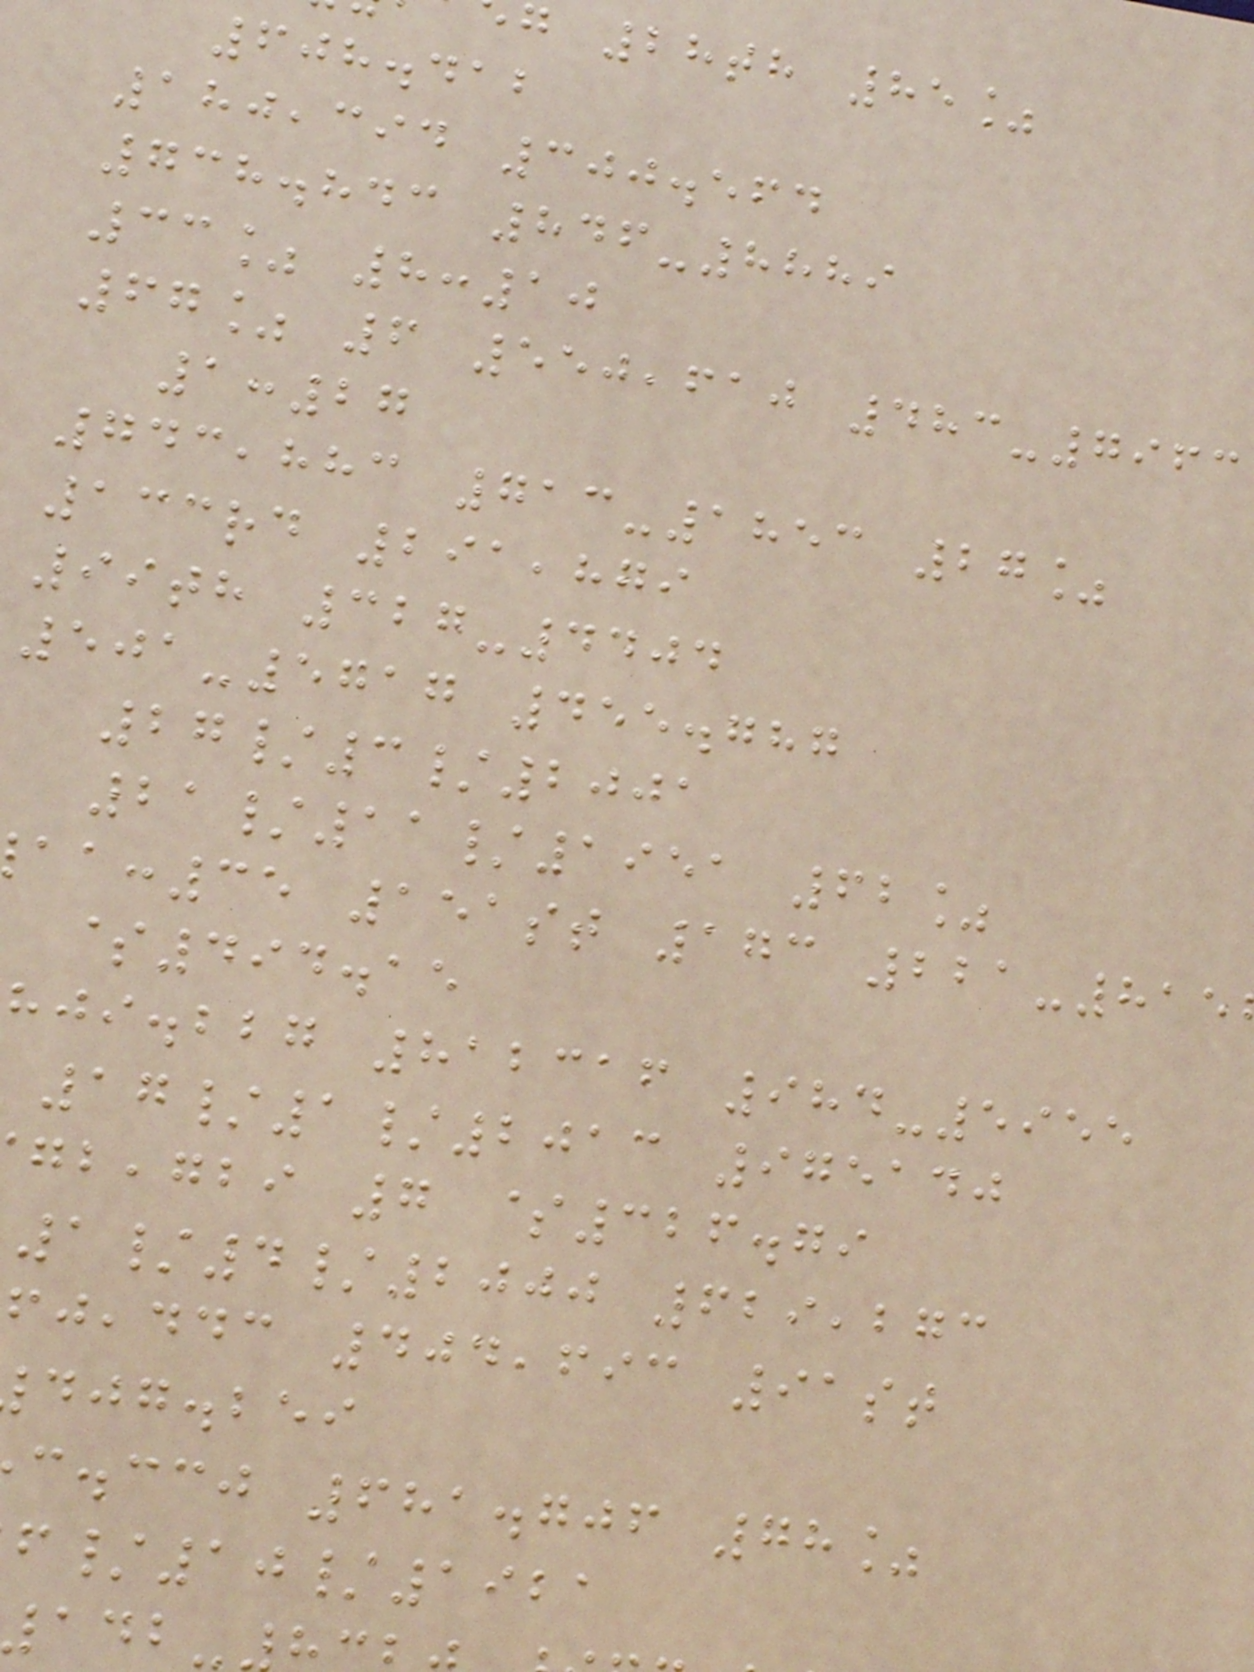g 28th 85%
608.412
180,394 300.564
738.843 846-8889
33% 8:10
67% 6 550,610 483-7963
1:27
743,883 713-1853 27%
133rd 291,879
99th 327-4404
501-5717 455.787
27/3/2001
21/11/1951 62%
:35 151st 173 221-815
$494.15
hji.bbg 812316 984-5955
17/1/2013 975140
,gbi 7 $326.79
1/4/2000 629,273
,ddc 404,693 91st
djg.bei
c.ccj 681.706 78%
/10/1921
